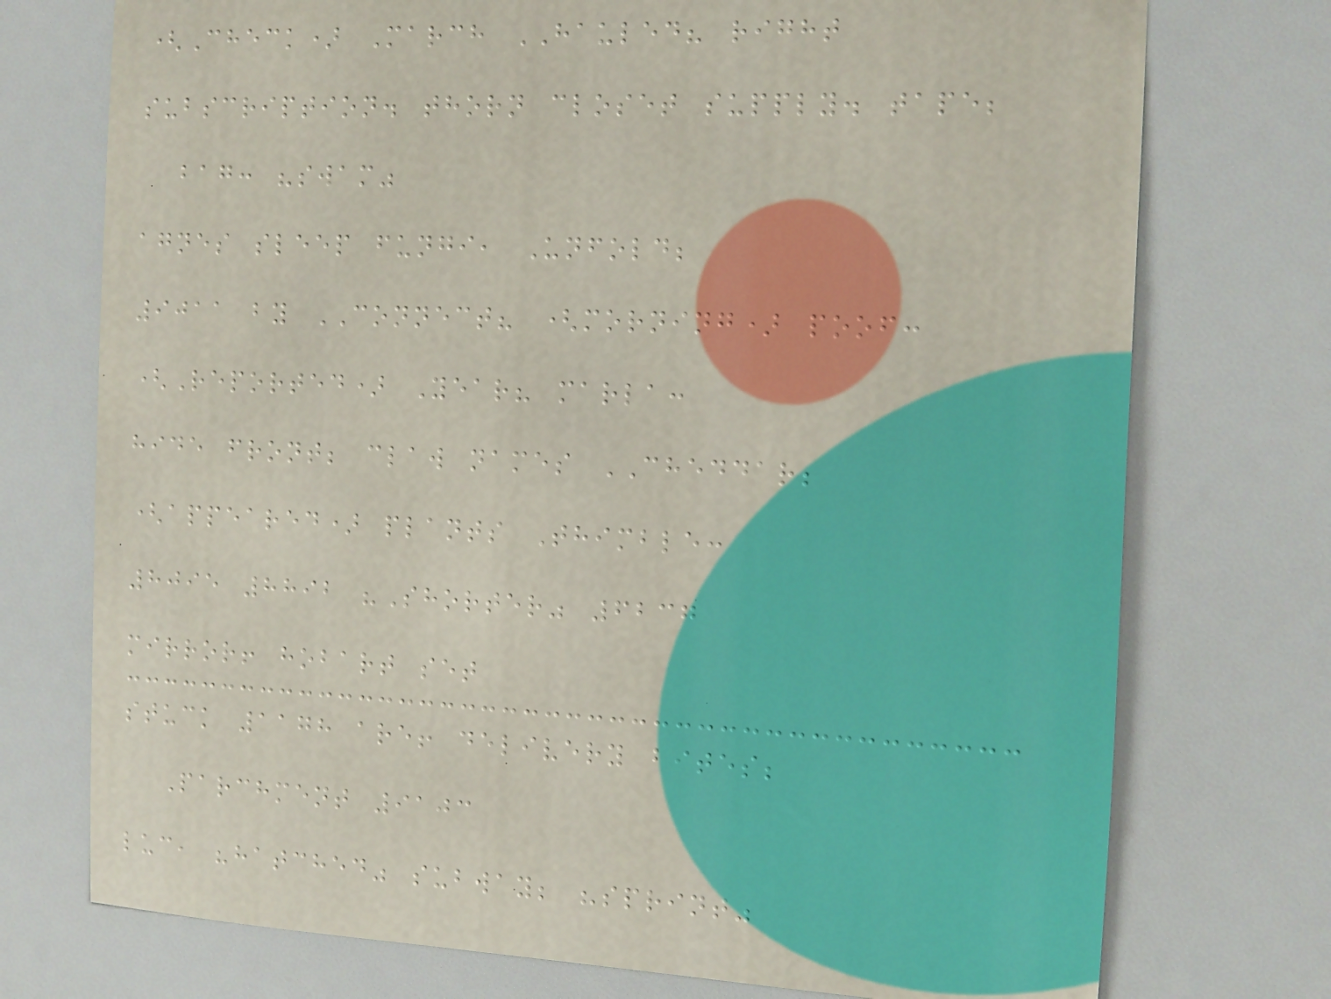(Check) March HAULED? right
subscription. thorn closet supply. tape;
bag: "swam"
agnes sleep fungi, Unfold;
9011 by CONNECT? (morning) poof:
(Reported) Year? marla:
hide front; claw names CHEDDAR;
(appeared) plants Thimble:
8095 8892 "Shorter" 6237
mirror! hobart set
stuck 1178 are! delivery bites;
Parchment 9103
luc, "hatched" subway; "sprint"
